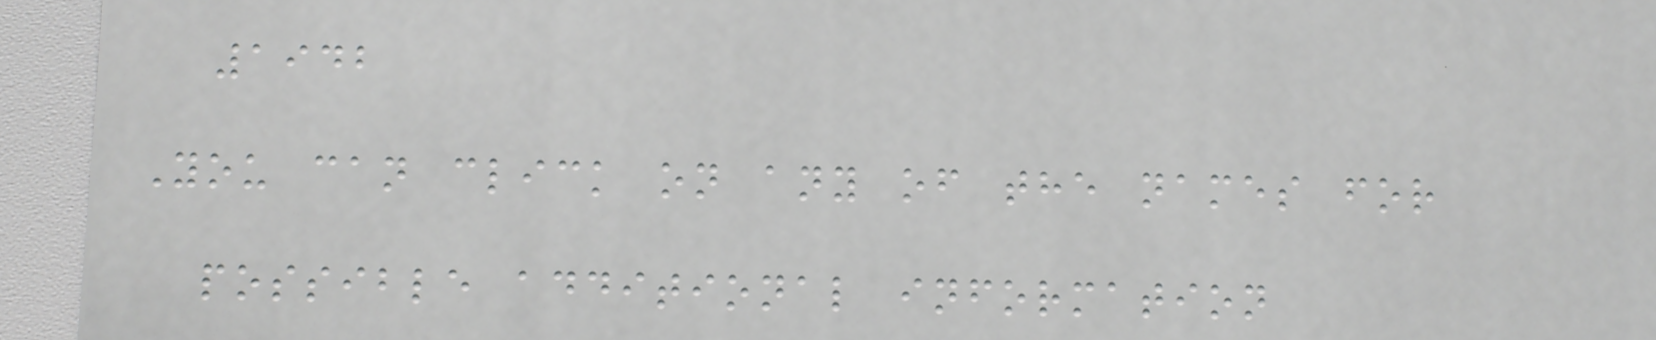1942
You can click on any of the names for
possible additional information
